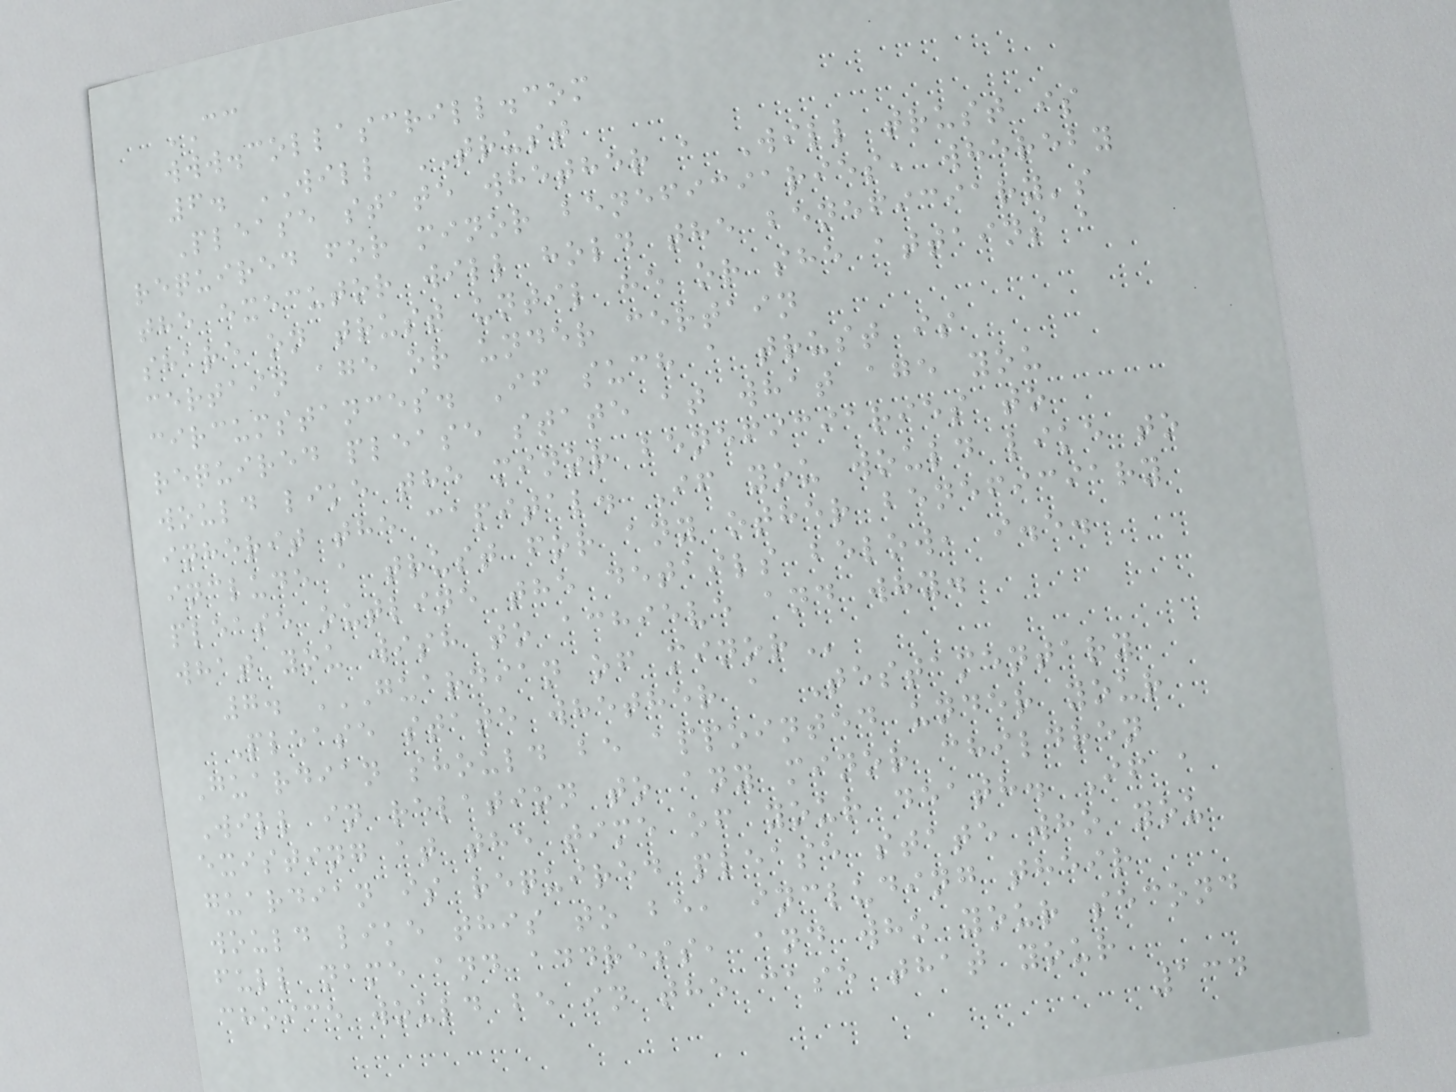CC
www.collascrill.com
6. WILL TRUST
Please state whether a Will trust is
required for minor beneficiaries, whereby
the executor will hold the beneficiary's
share on trust until he or she attains a
certain age or under certain
circumstances. If such a trust is
required please state at what age you
would like the minor beneficiaries to
inherit the capital. If you would like to
include a trust for any other beneficiary
please outline the details below, i.e.
what you wish to achieve and why.
7. GUARDIAN OF MINOR
Please state whether a Testamentary
Guardian should be appointed under your
Will in relation to any minor children
existing at the time of your death. If a
guardian is required please state who you
would like this to be, including their
full name and address, and who your second
choice would be in the case that your
134
